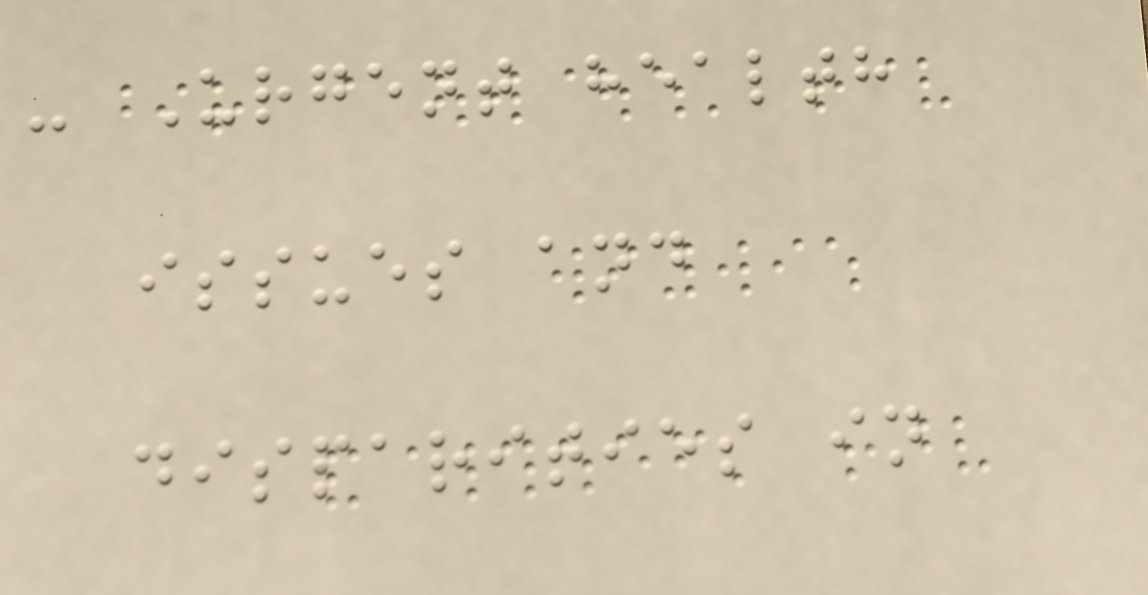- Urgent health
issues and
disparities in
